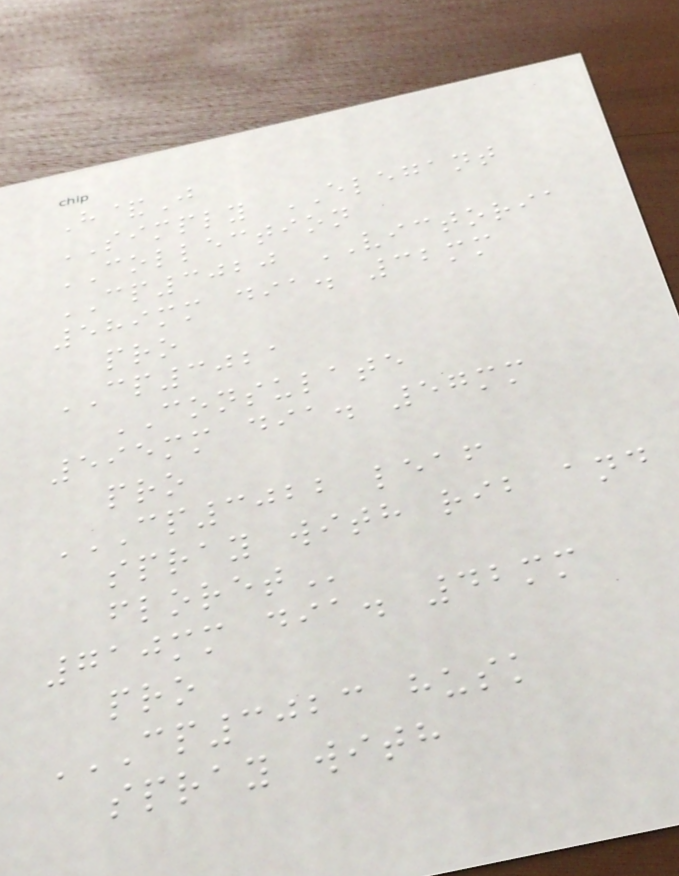H&J
SIMPLY ELEGANT
COLLECTION
CP3020 VICTORIA
589mm dia. 32mm
pro
CP3021
CONSULATE
595mm dia. 57mm
pro
CP3022 LEAF
SPRAY WITH RIB AND
FLORET
710mm dia. 42mm
pro
CP3023 HUSK
SPRAY WITH
